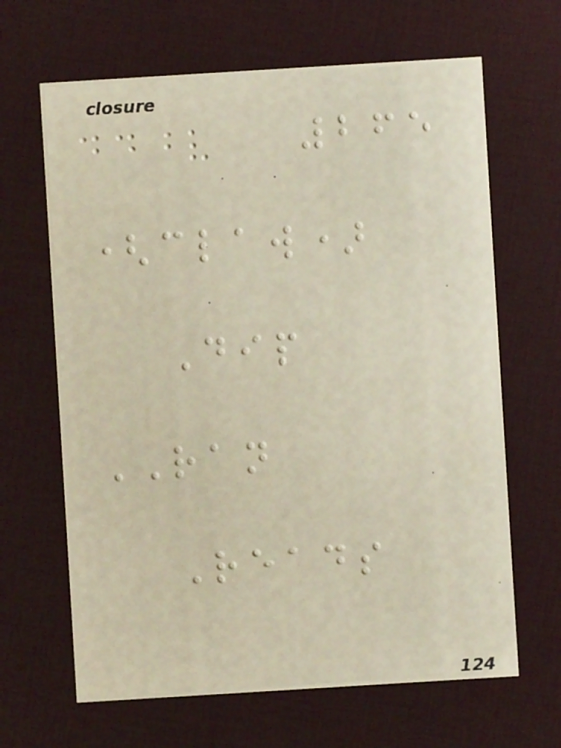265
(claw)
Dip
RAN
Reads
